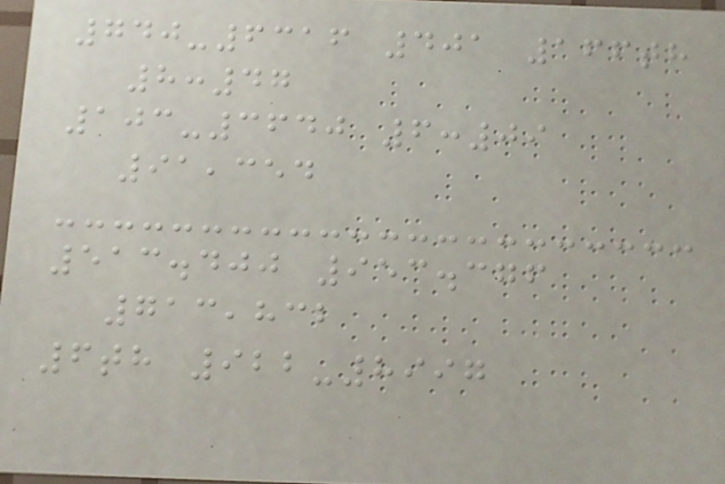740-6316 401 166th
8:47
103-3640 6:09
91,354
513.400 953.376
713,832
6th 922-8997
